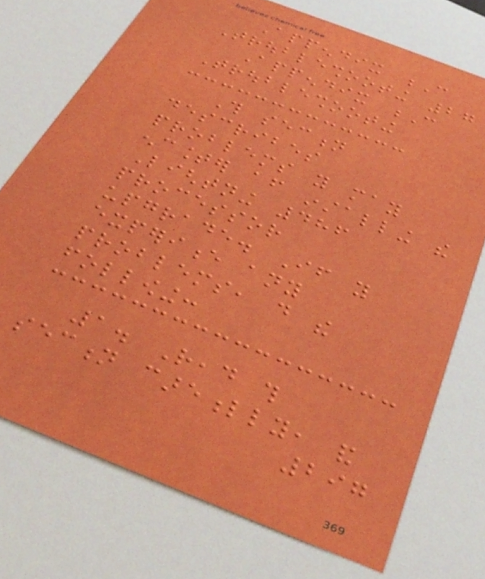Appendix C
Troubleshooting 27
Appendix C
Troubleshooting
This section
describes
problems you may
encounter after installing the
Lightning 486
processor
upgrade. If you
experience any
problems, do the
following:
1. Read this
section carefully, and
297
